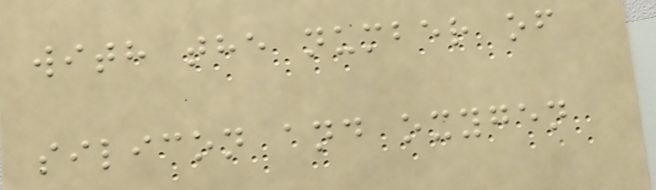with the number of
silicon and oxygen
